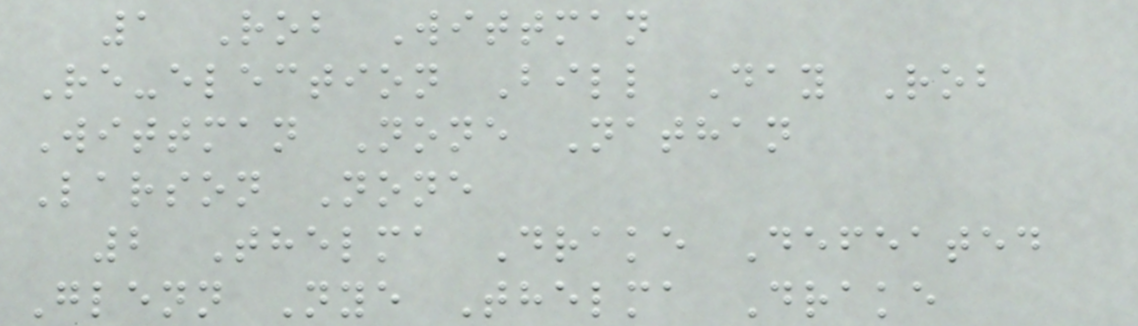1 Rob Wittman
Re-election Bill Day Rob
Wittman None Nathan
Larson None
2 Thelma Drake Defeated
Glenn Nye Thelma Drake
